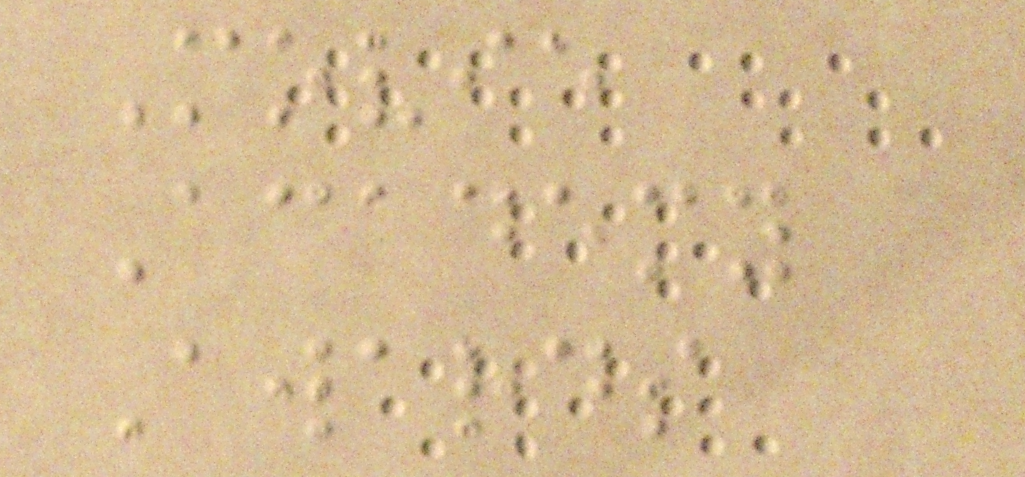Movie
Academy
Awards
